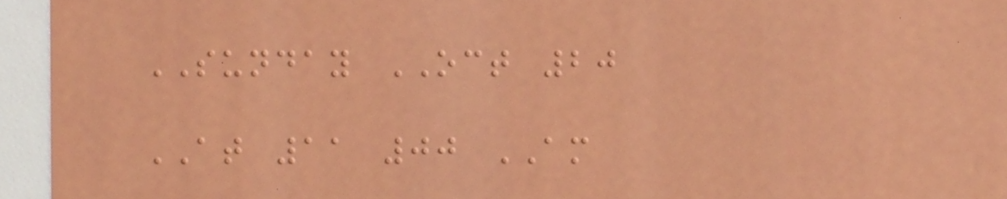SUNDAY OCT 20
AT 11 00 AM
